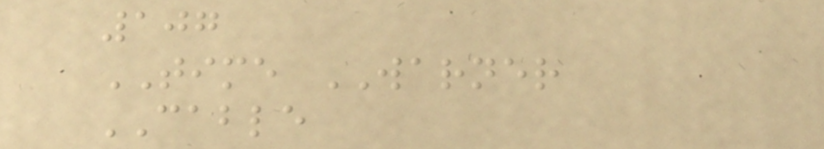107
TIME WARNER
CABLE
